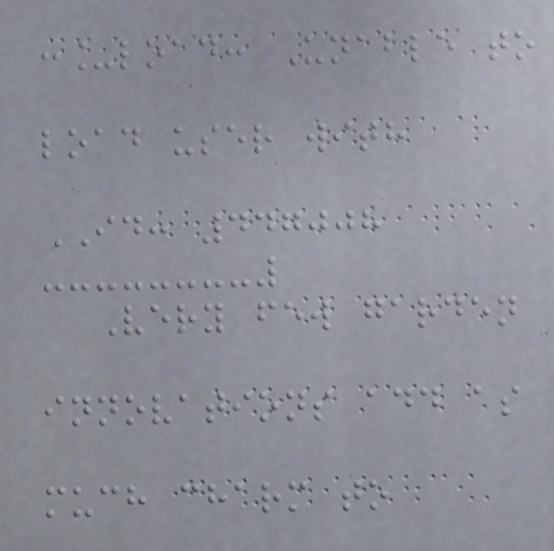:_load: Unable to
load user with
ID: 447008
Very few garden
innovations add as
much charm to
